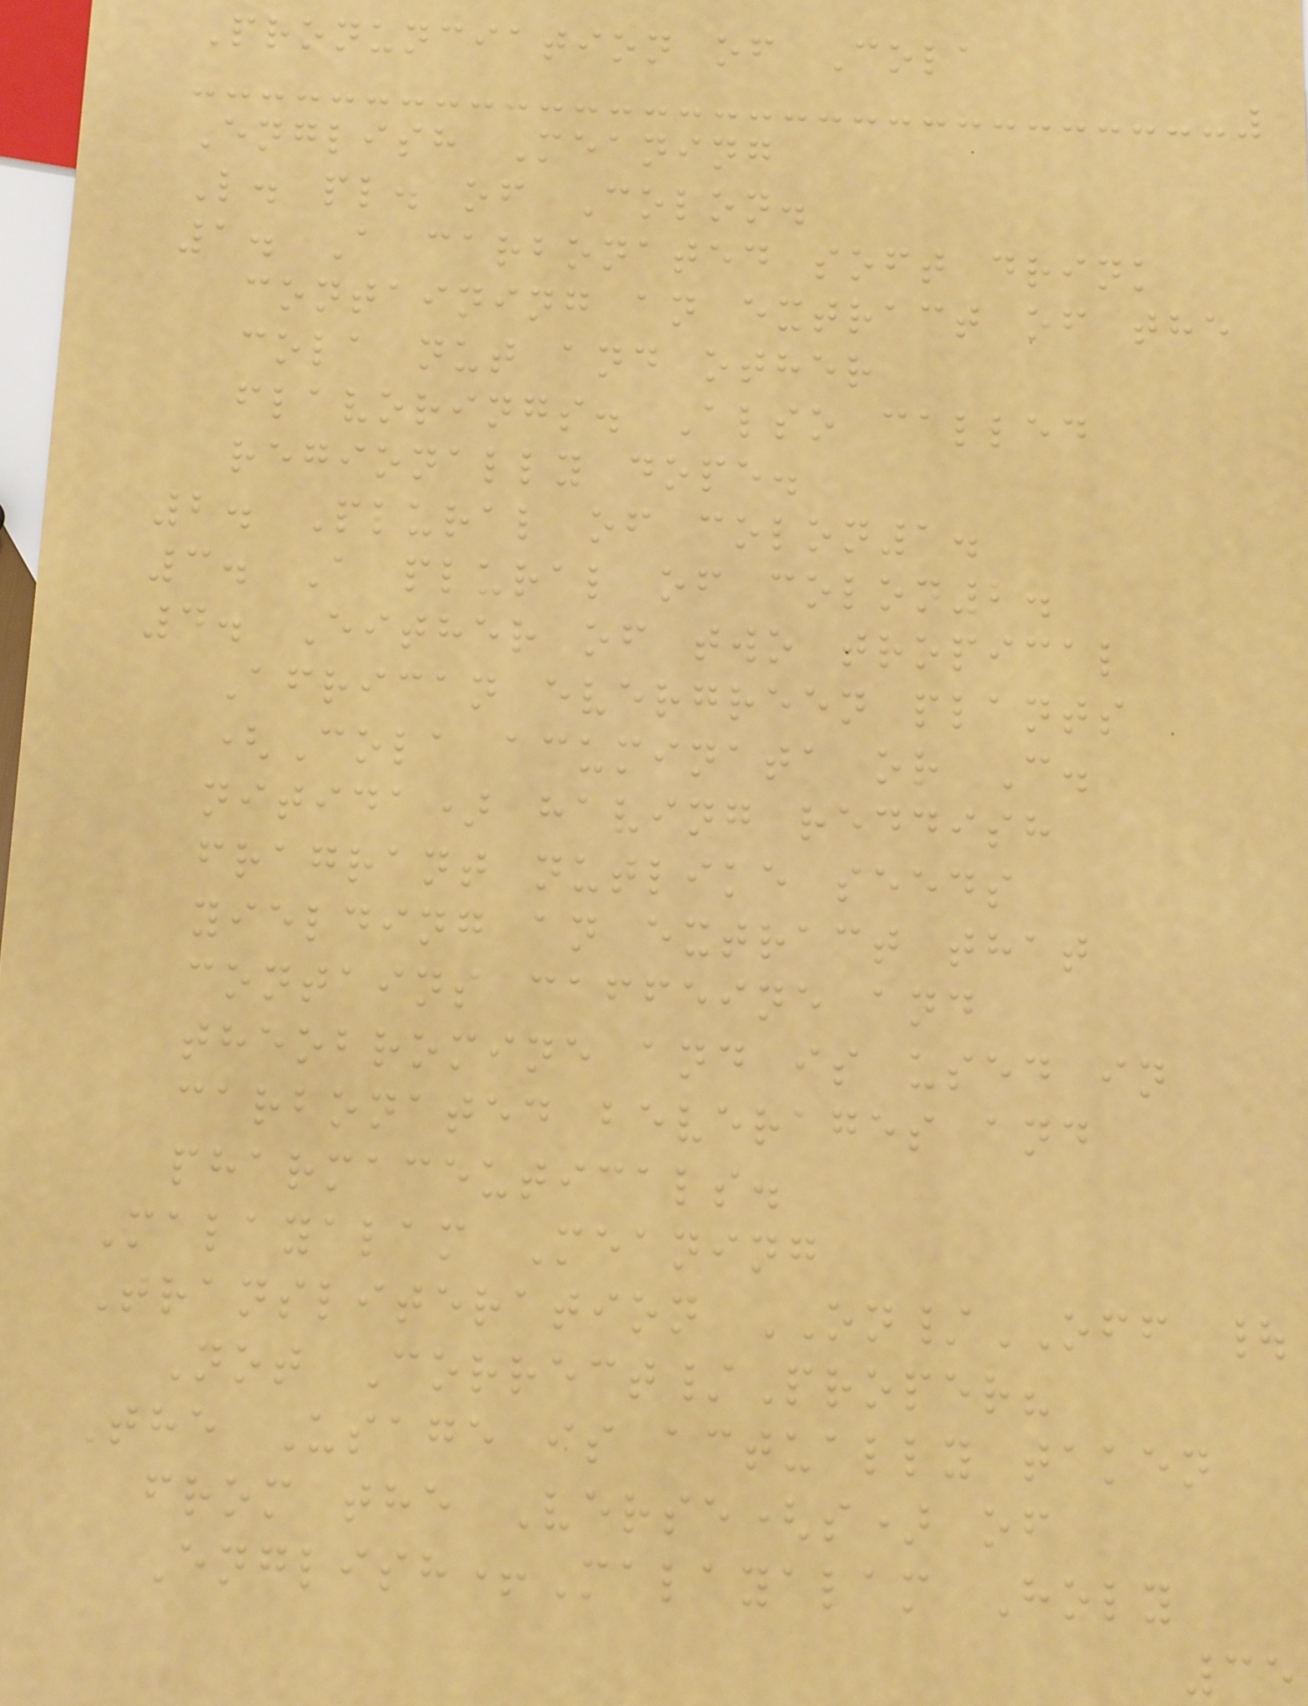Pronunciation of Cola
English Meaning
L. pl. of Colon.
1. A carbonated soft drink
containing an extract of the
cola nut and other
flavorings. Also called
regionally dope.
2. Plural of colon1.
3. A plural of colon2.
4. Either of two tropical
African evergreen plants
(Cola acuminata or C.
nitida) having reddish
fragrant nutlike seeds
yielding an extract that
contains caffeine and
theobromine and is used in
carbonated beverages and
pharmaceuticals.
Malayalam Meaning
Transliteration ON/OFF |
Not Correct/Proper?
The Usage is actually taken
from the Verse(s) of
English+Malayalam Holy
35
